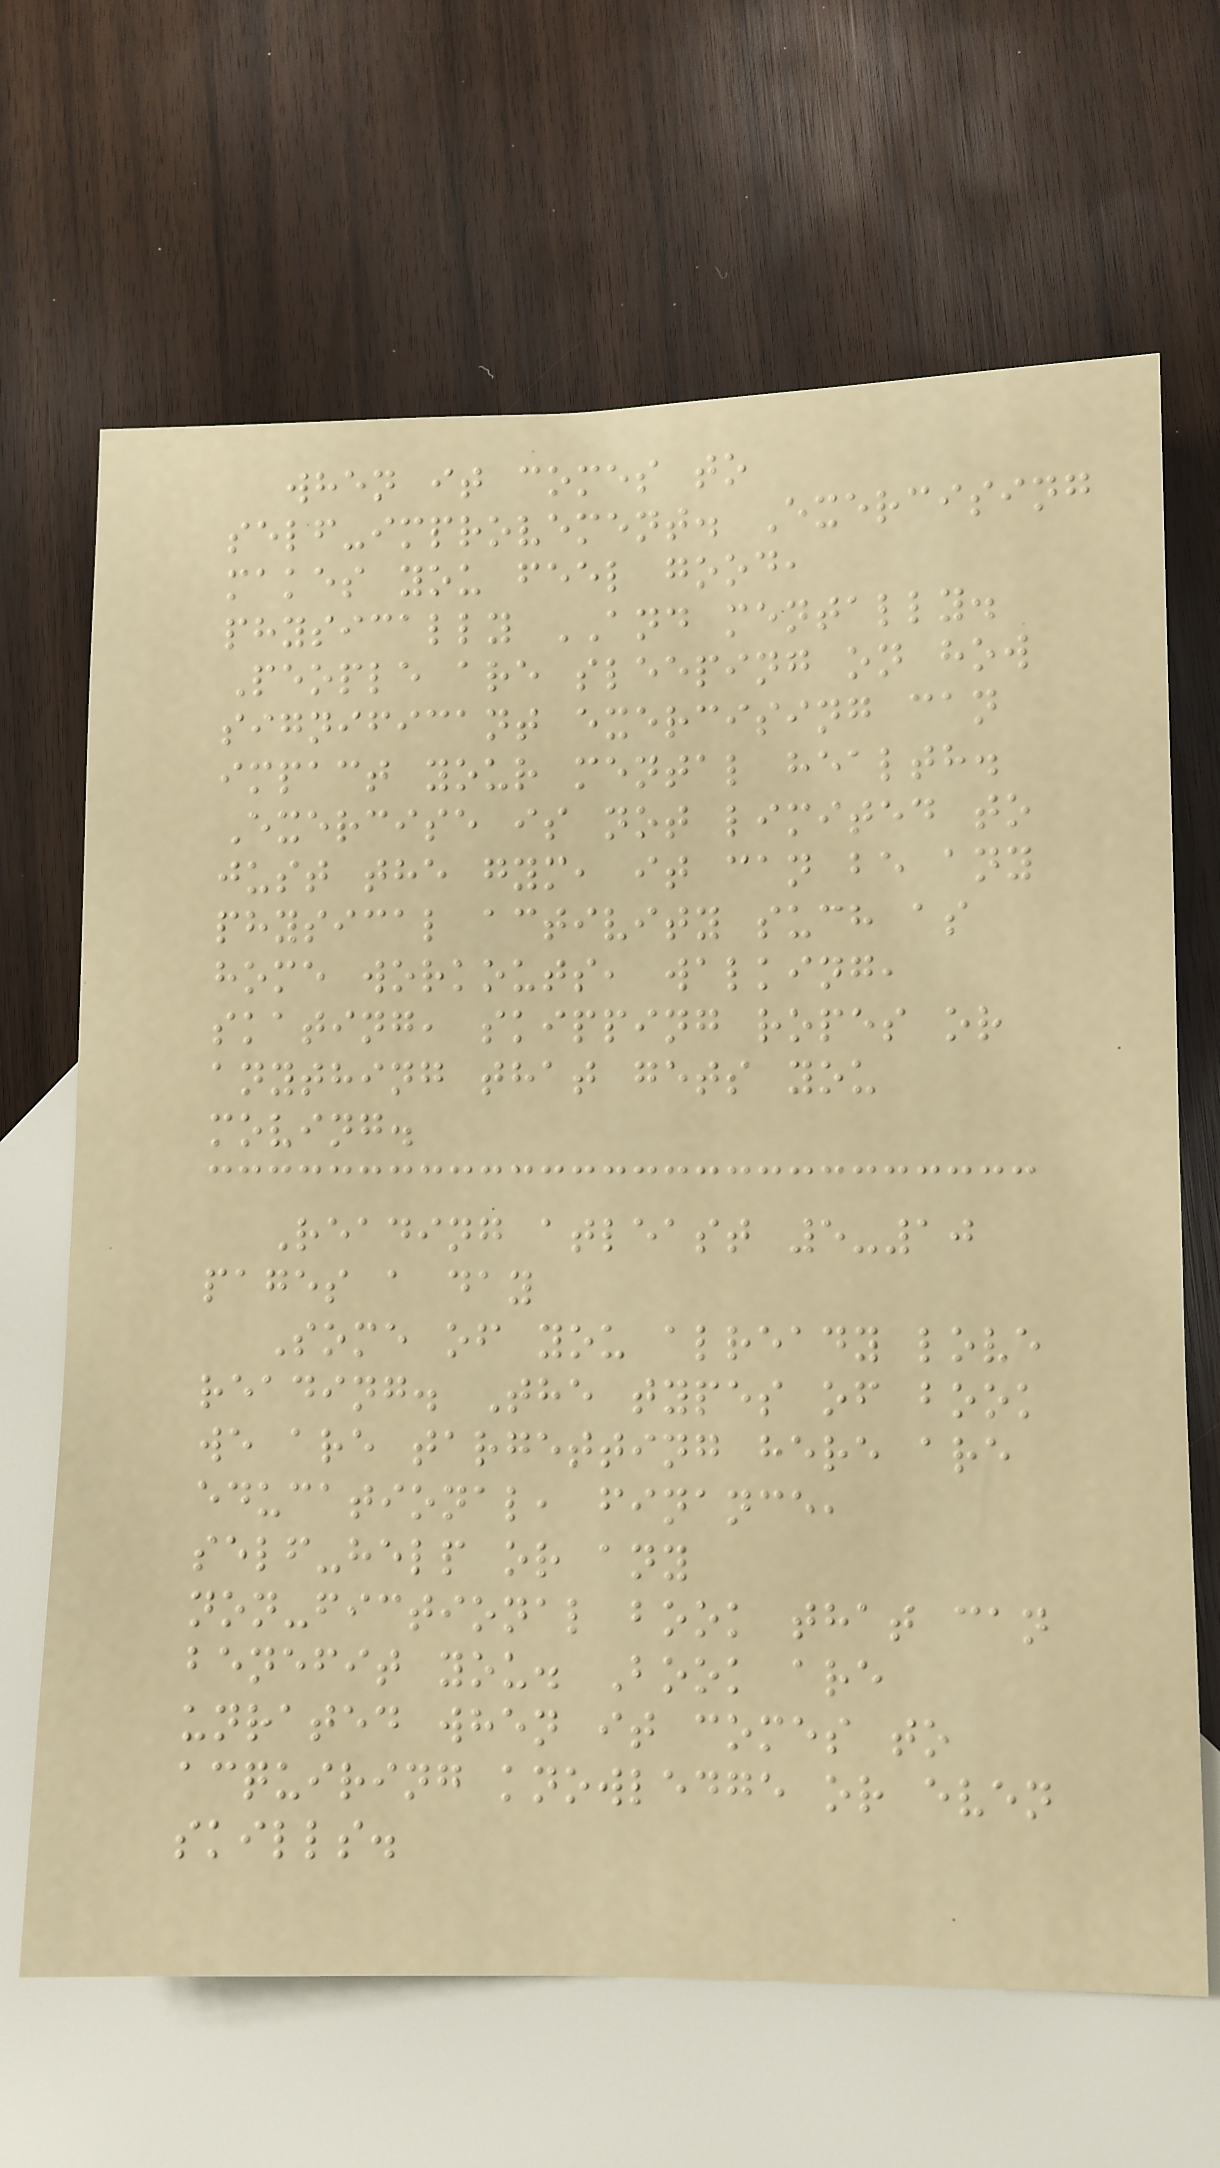when it comes to
self-improvement. Exercising
makes you feel good,
physically AND mentally.
People are sleeping on how
significant exercising can
impact your mental health.
Exercise is not limited to
just the gym, it can be any
physical activity such as
home workouts, walking,
skating, skipping ropes or
anything that gets you
moving.
Reading atleast 5-10
pages a day
Some of you already love
reading. The types of book
we are targetting here are
educational, finance,
self-help or any
non-fictional book that can
benefit you. Book are
unrated when it comes to
acquiring knowledge or even
skills.
